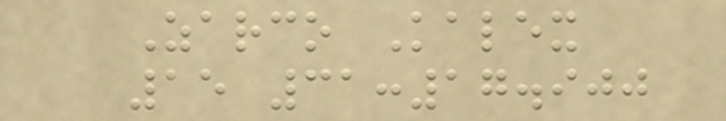Zarco Kalex
15 31:17.900
